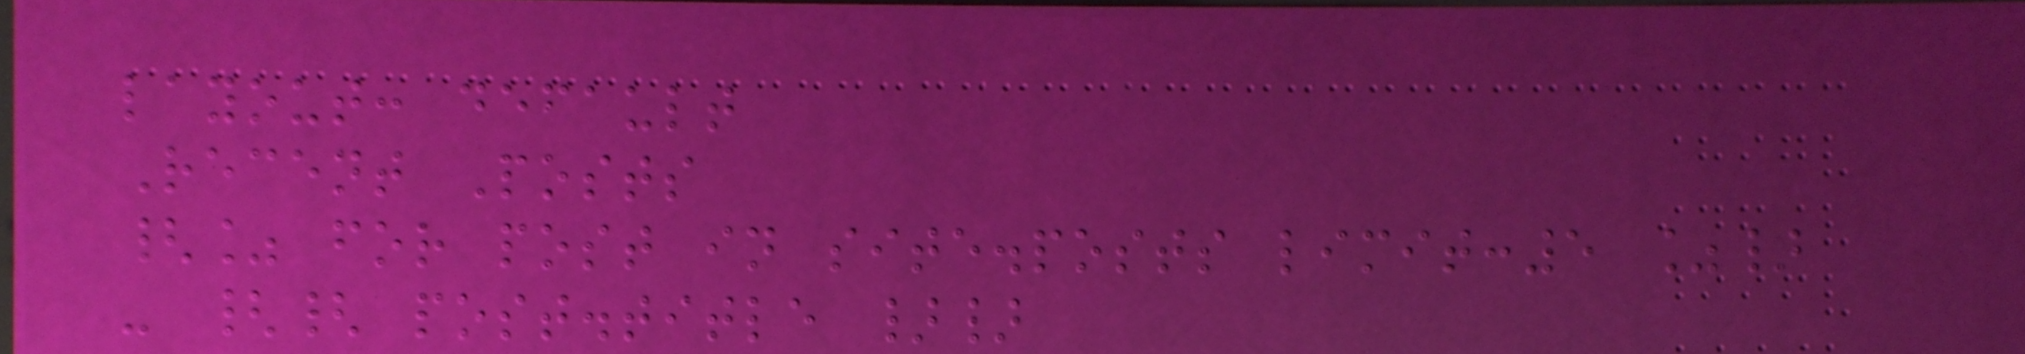layout: default
Recent Posts
{% for post in site.posts limit:5 %}
- {{ post.title }}
